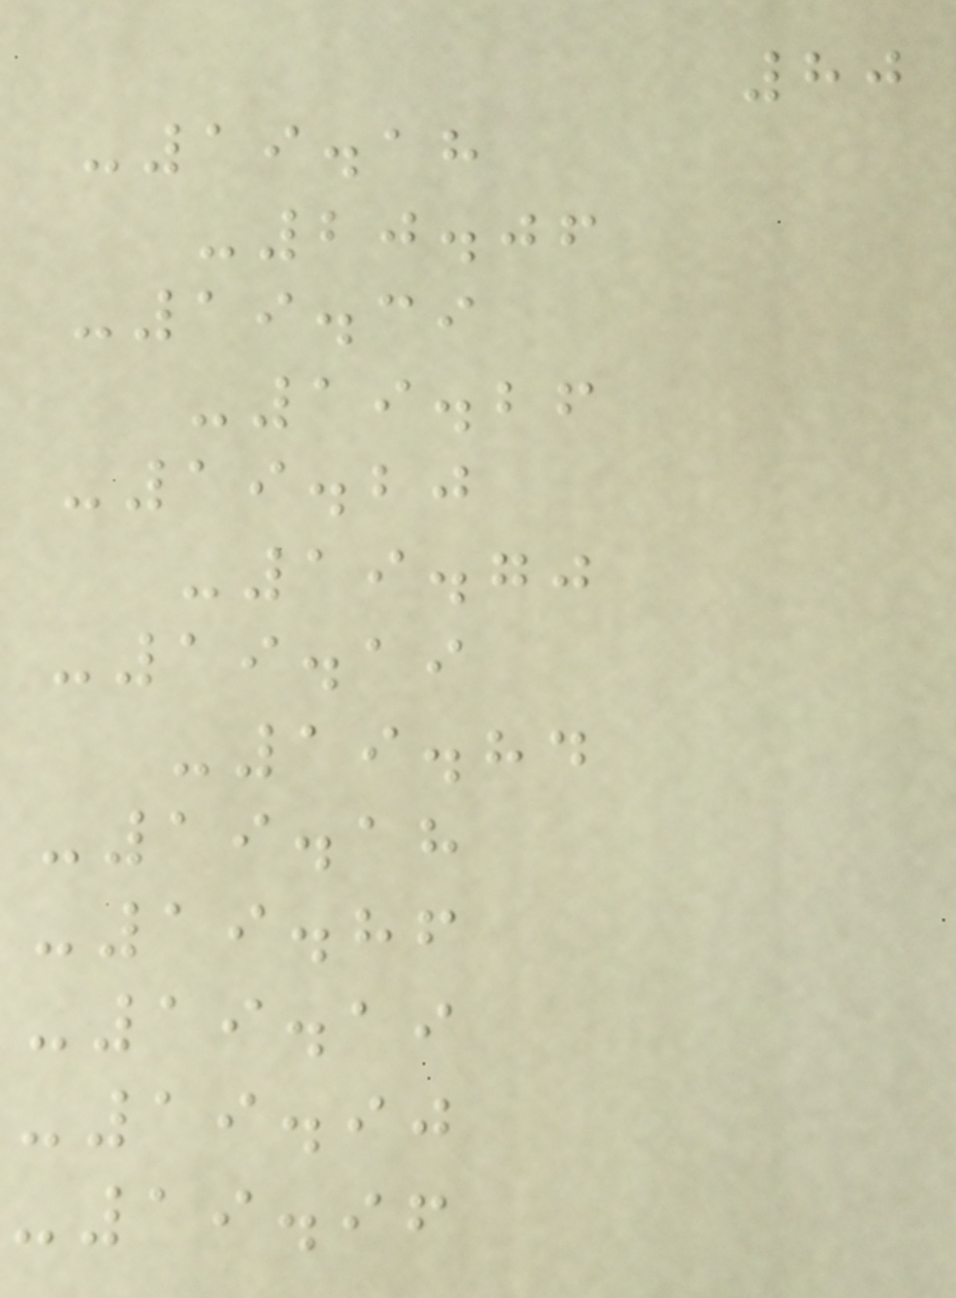80
-19.18
-20.06
-19.39
-19.26
-19.20
-19.70
-19.19
-19.84
-19.18
-19.86
-19.19
-19.90
-19.96
